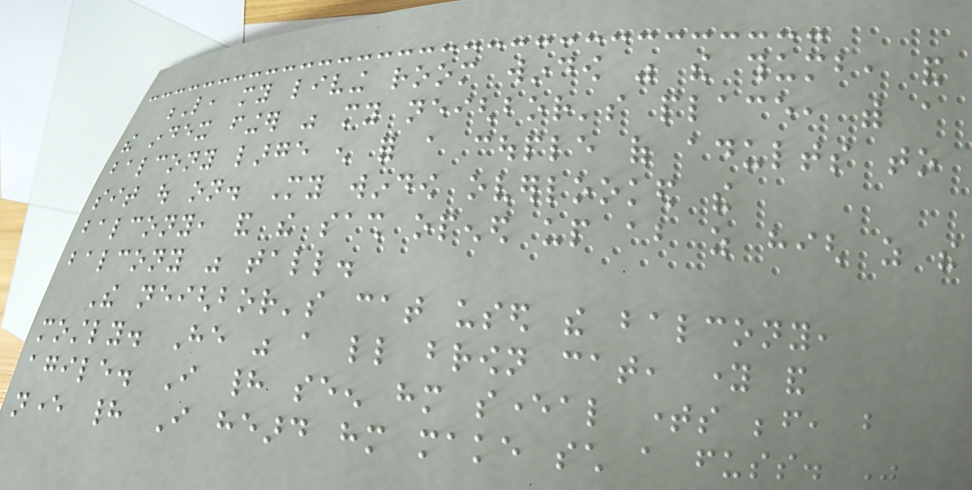L, my living room window was the thumb, and
the index finger was my neighbor's place, with a
balcony large enough for a couple of adults to
sit out on. My window overlooked the
balcony, and the sash opened up about as high as the
balcony was tall.
The neighbor's cat used the balcony,
mostly. He was a little brown cat, young and
agile. I had seen him several times before, but
never had I heard him make such a fuss. Was
